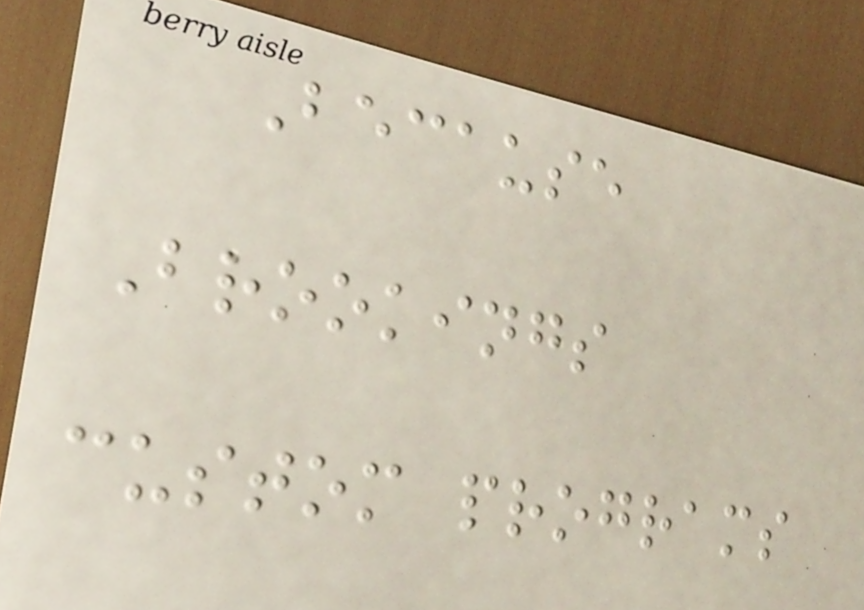Because
Brookings
custom programs
